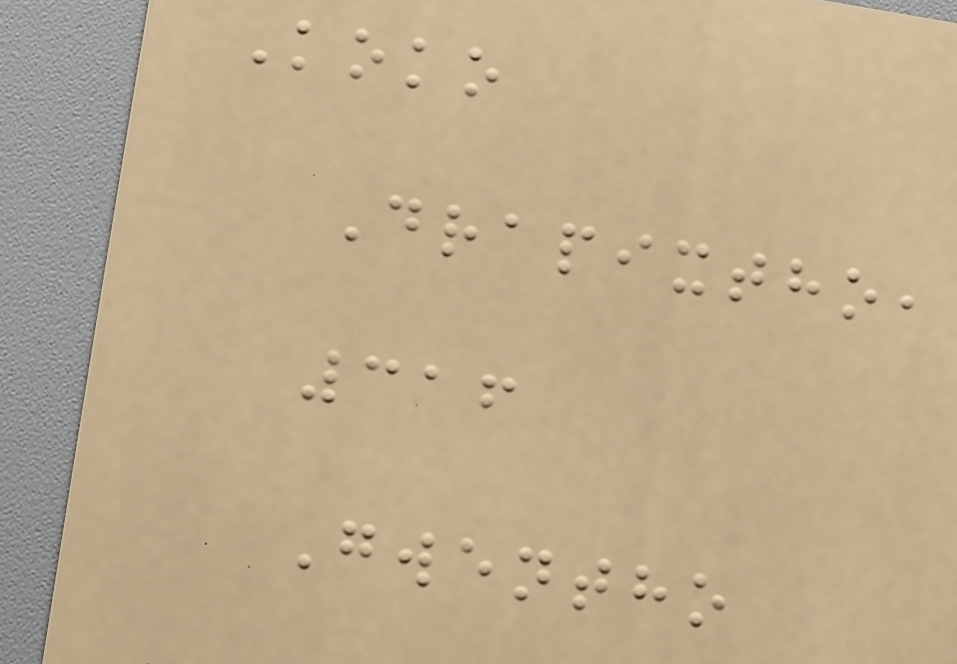Koko
Drapixtho,
316
Gwentho
